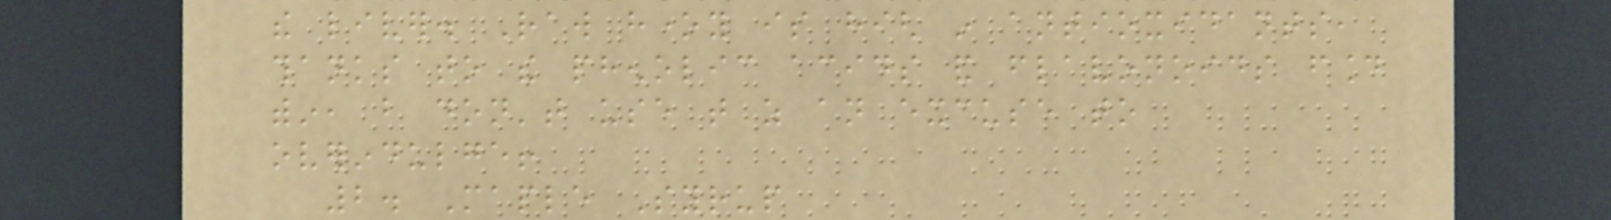the liver. Raw honey is high in antioxidants,
thanks to the phenolic acids and flavonoids found
within, but don't use that as an excuse to
overindulge!
2. Maple Syrup
